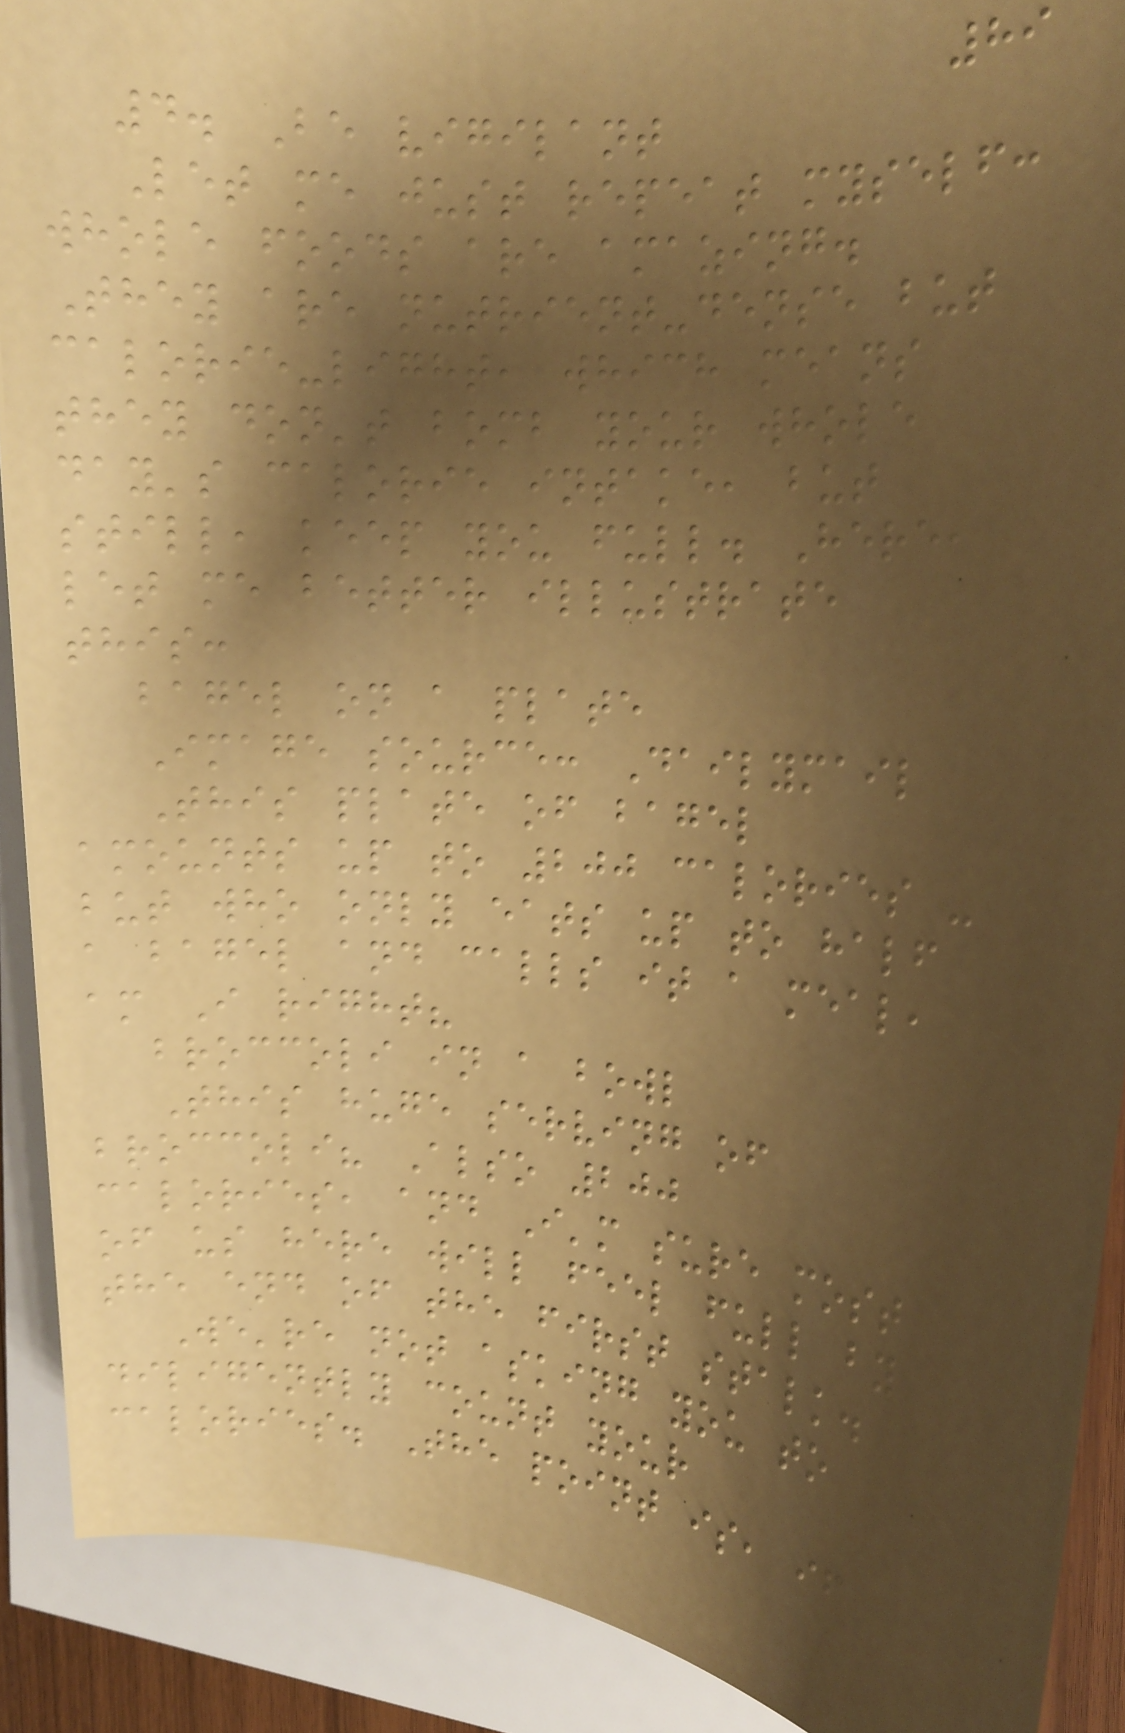89
4. Be vigilant
Let me just repeat myself:
whole foods are amazing.
They are nutrient-dense but
calorie-light, which means
they don't bomb your whole
day's calorie intake, but
still, keep you full. Here,
let me better illustrate
this:
bagel on a plate
Image source: Dailymail
This plate of bagel
amounts up to 200 calories -
but who only eats up to half
a bagel and calls it a meal,
am I right?
broccoli in a bowl
This huge serving of
broccoli? Also 200
calories, and I'm sure most
of us here will feel full by
the end of the first stalk.
We're not asking you to
diligently count your
calories. The point is, if
